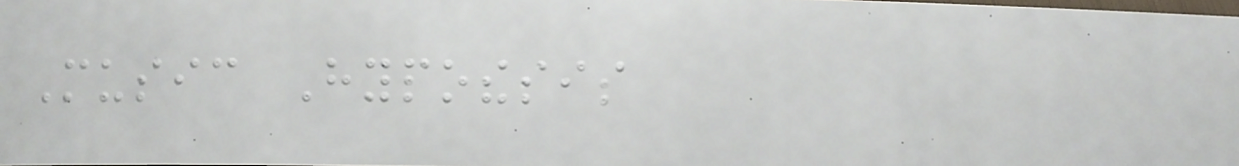Music Hypothesis
